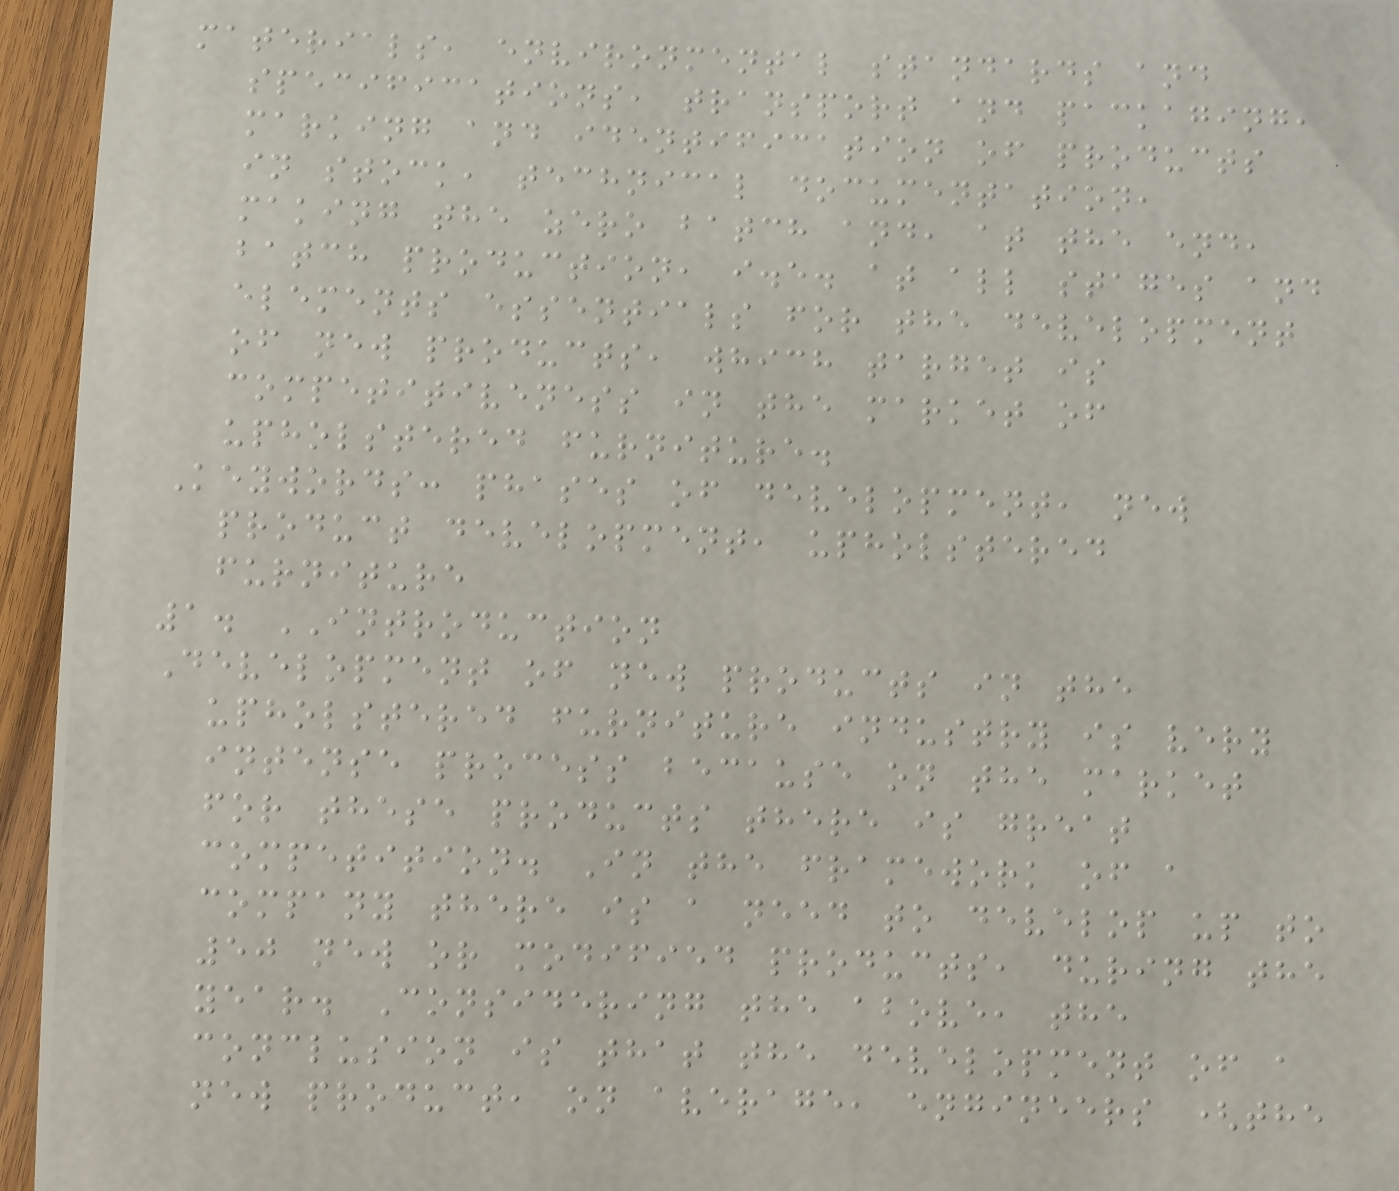materials, environmental standards and
specifications, transport and packaging,
marking and identification of products
in stock, technical documentation,
making the zero batch and, at the end,
batch production, i.e. at all stages and
elements essentials for the development
of new products, which target is
competitiveness in the market of
upholstered furniture.
Keywords: phases of development, new
product development, upholstered
furniture
1. INTRODUCTION
Development of new products in the
upholstered furniture industry is very
intense process because on the market
for these products there is great
competition. In the framework of a
company there is a need to develop up to
50 new or modified products, during the
year. Considering the above, the
conclusion is that the development of a
new product, on average, engineers (the
